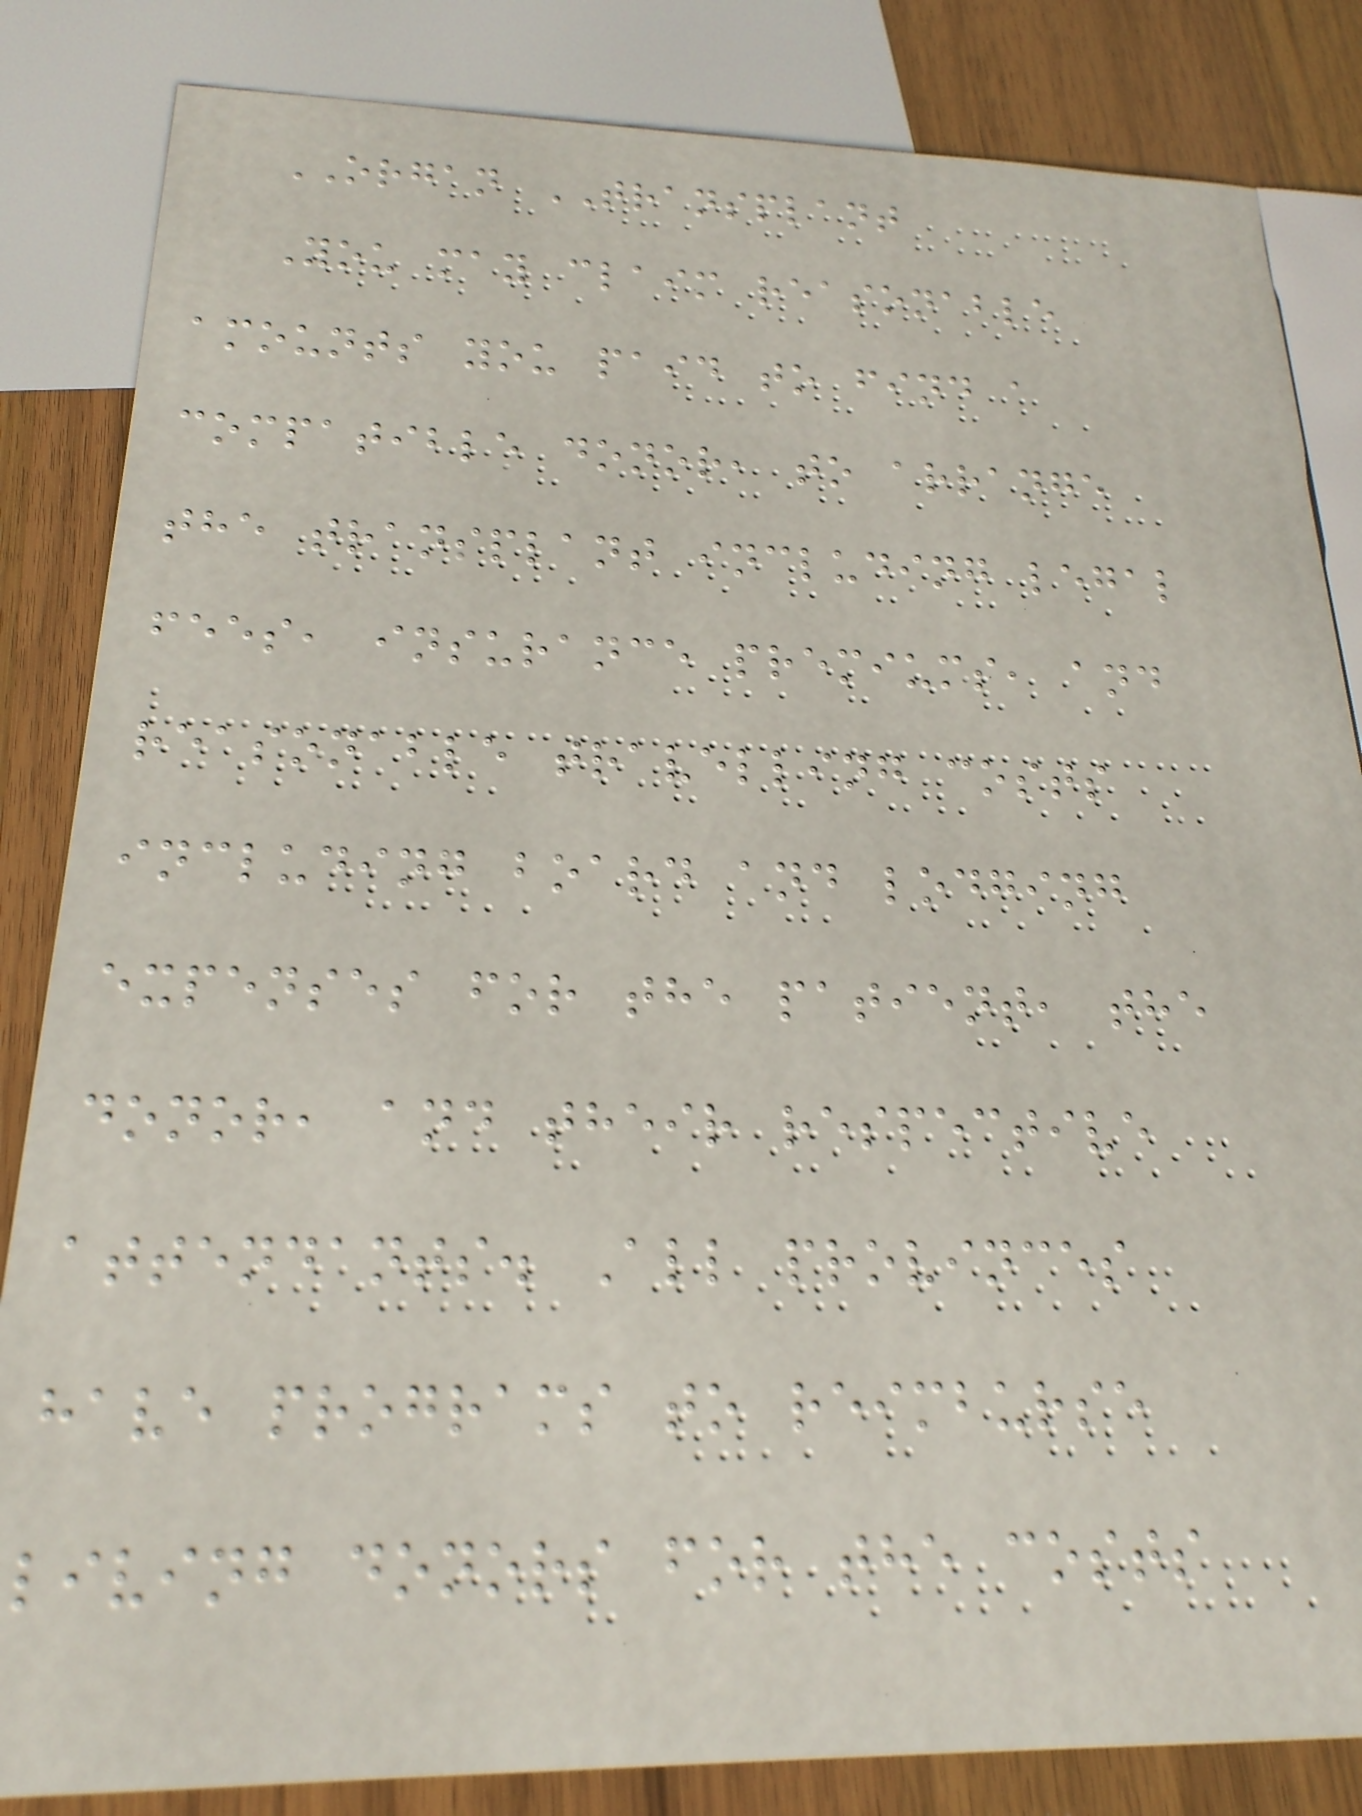ORGAN TRANSPLANT
You may claim reasonable
amounts you paid to find a
compatible donor, to arrange
the transplant including legal
fees, insurance premiums, and
reasonable travelling costs
including board and lodging
expenses for the patient, the
donor, and their respective
attendants. All provinces
have programs to reimburse
living donors for the costs
